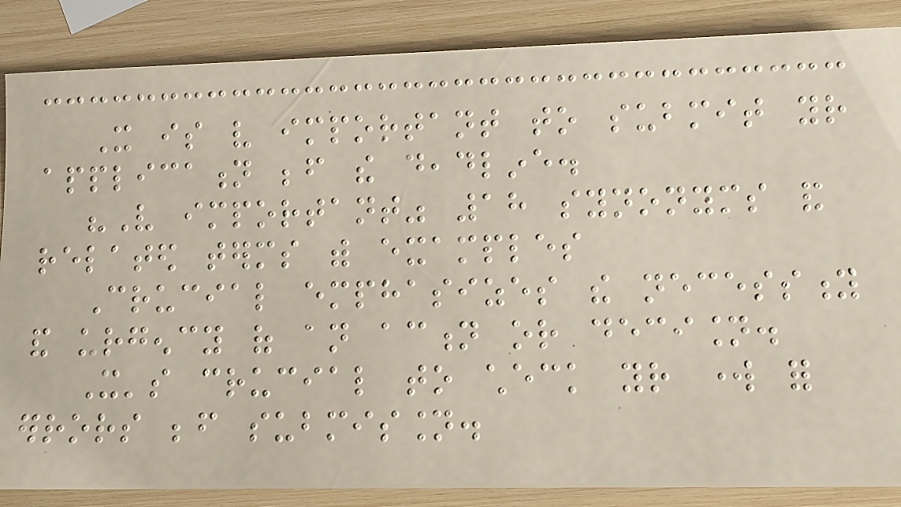It is very important to submit your
application before the deadline.
"Very important" 18 synonyms and
related terms with examples
Crucial emphasizes the necessity
and urgency of an action or decision.
It's crucial to check your work for
errors before submission.
